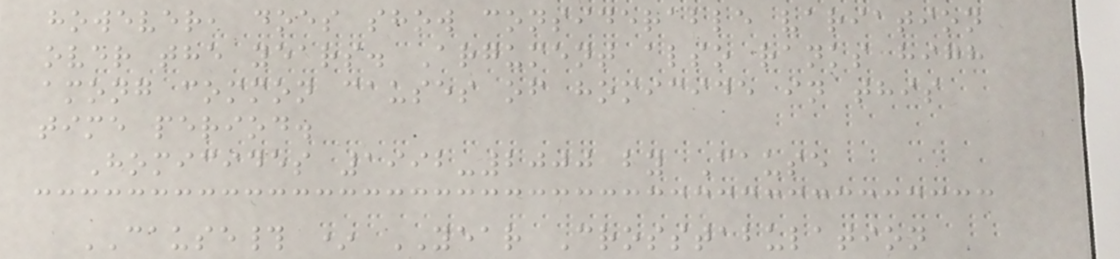however, does show considerable variation
over the years. Argument also ranks high
among common causes of homicide in this
time period.
Homicides 1992-2000 by Cause
CAUSE# * YEAR Crosstabulation
